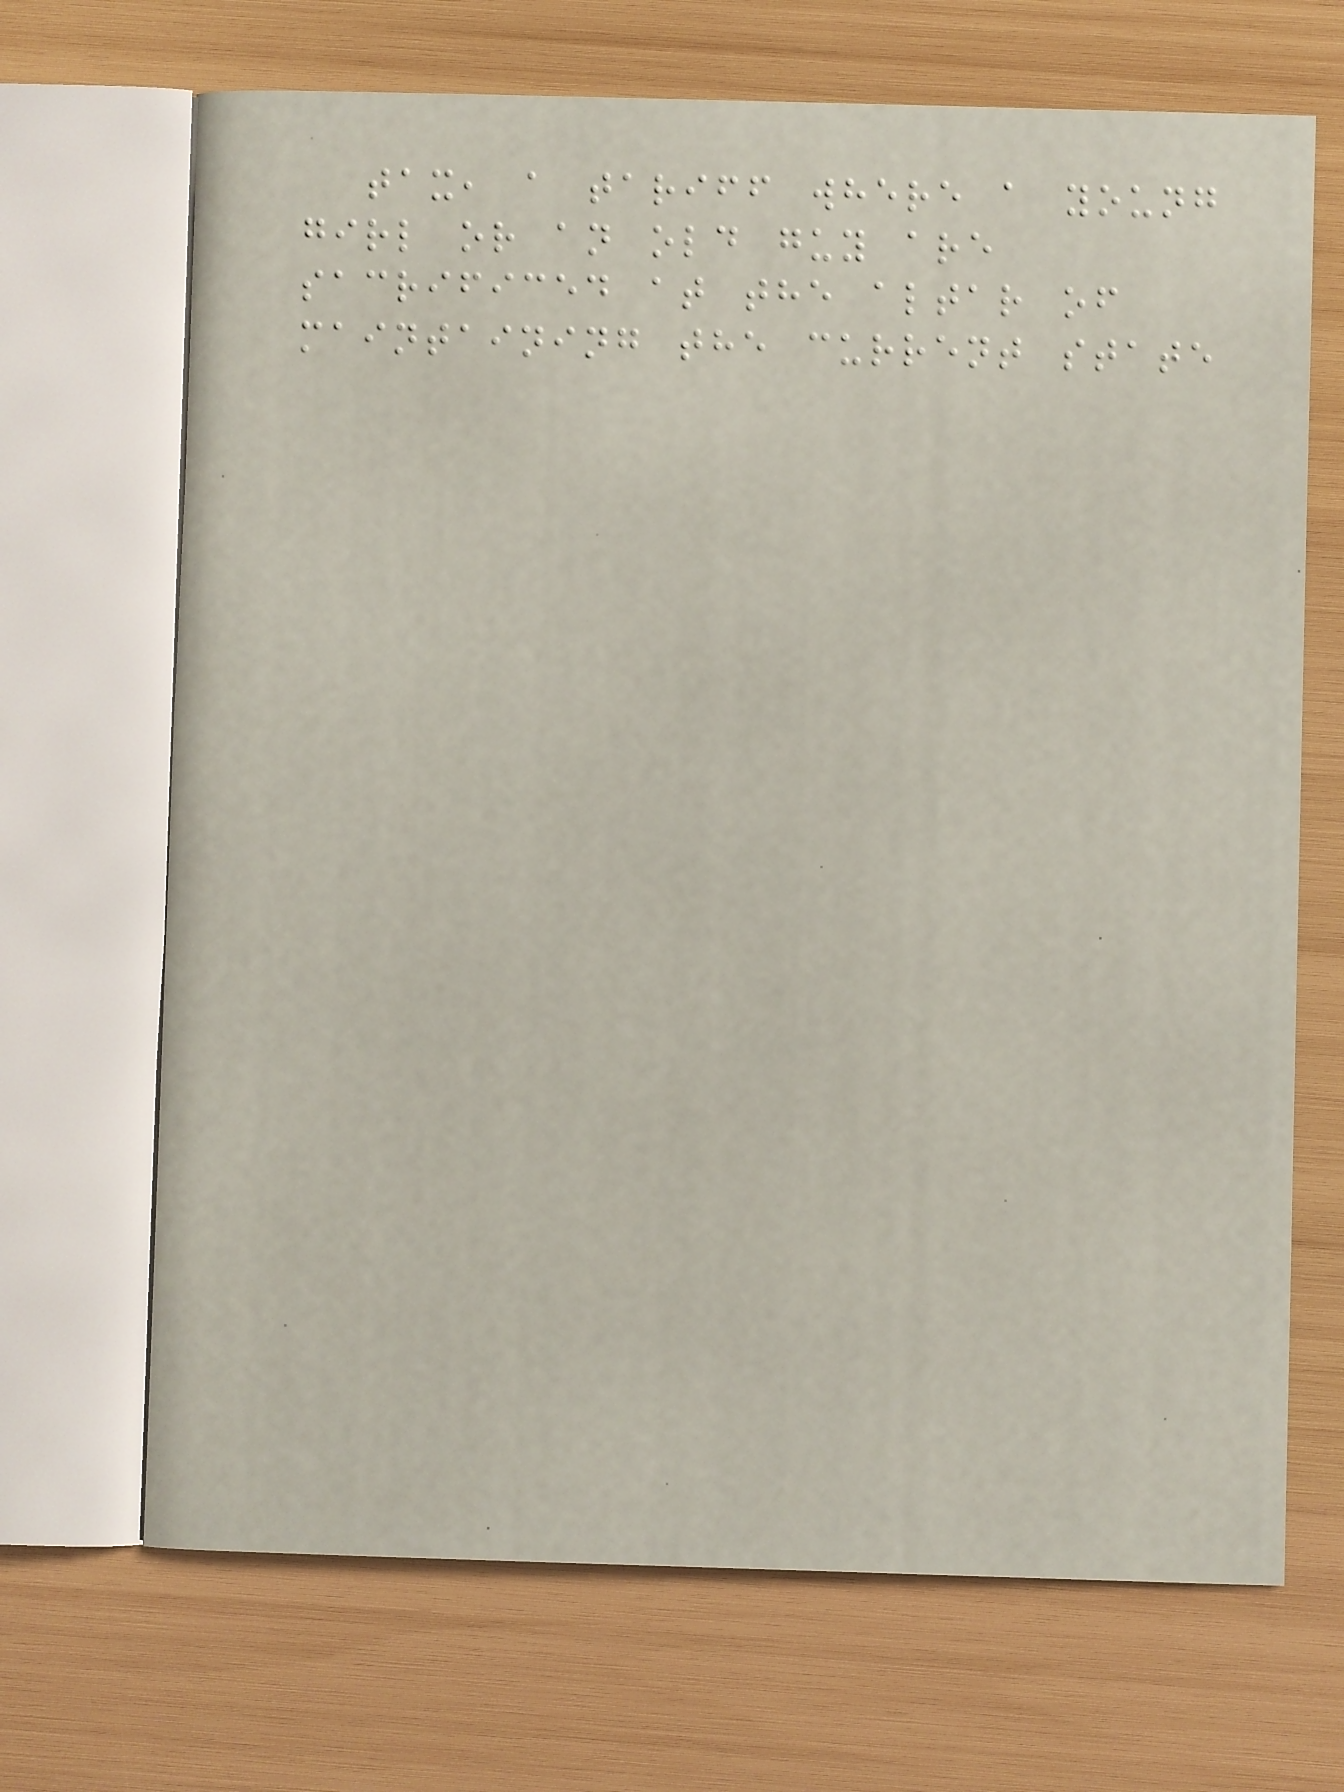tax, a tariff where a young
girl or an old guy are
sacrificed at the altar of
maintaining the current state
